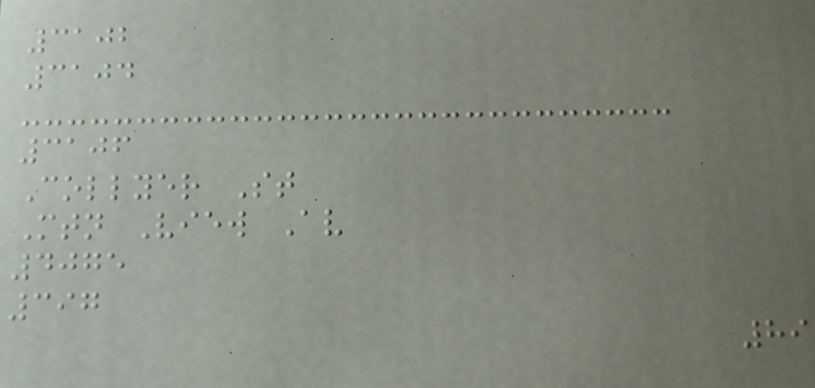3102
3104
3106
Collyer St
Mtn View Av
4075
397
89
